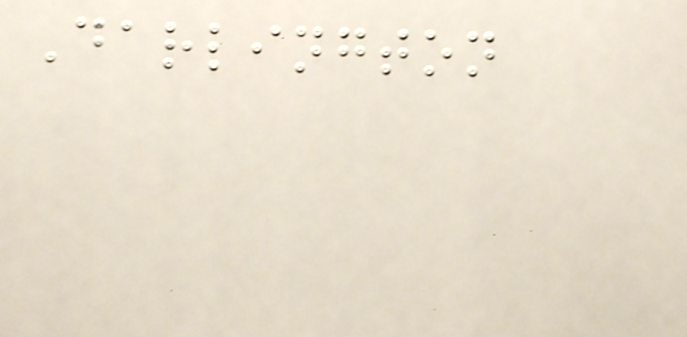Darlington
